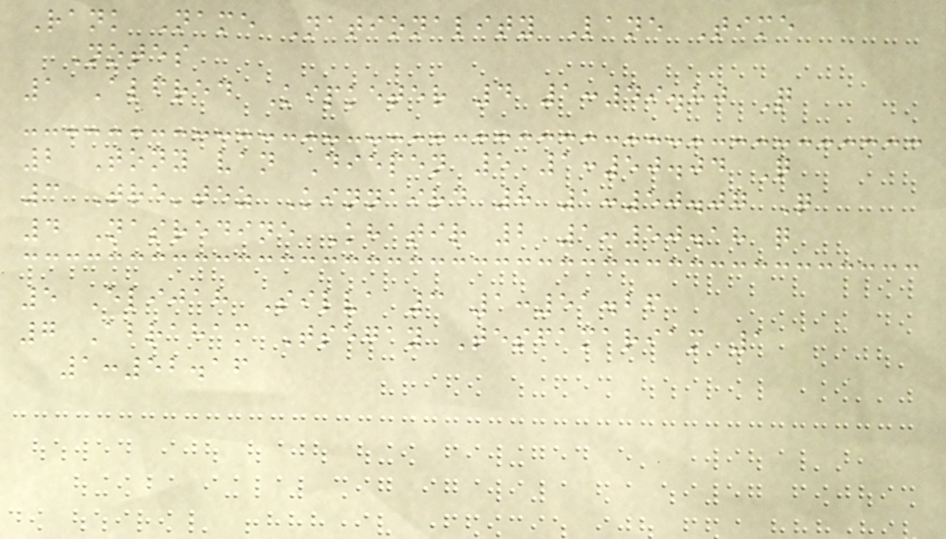Rank Name Nationality Lane Time
Notes
1 Alfred Kipketer 4 1:49.80 Q
2 Tony van Diepen 5 1:50.04 Q
3 Tre'tez Kinnaird 8 1:50.07 Q
4 Nasredine Khatir 2 1:50.18 q
5 Elijah Silva 3 1:51.26
7 Abraham Tsegay Tesfamariam 1
1:52.16
